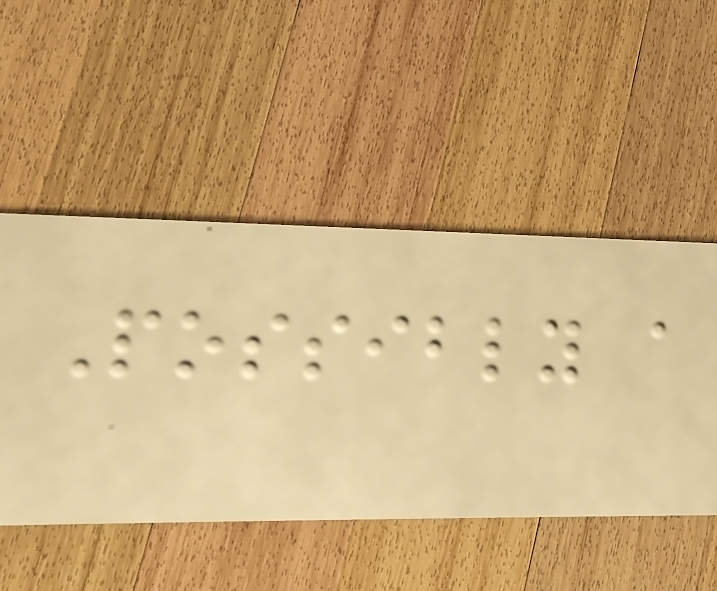Possibly a
